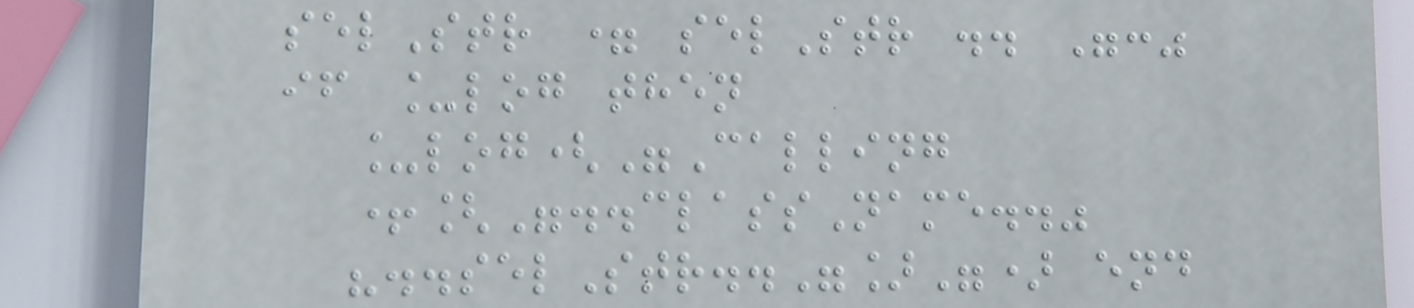selStr = selStr .. ":"
if _log then
_log("Calling
+["..className.."
"..selStr.."]") end
